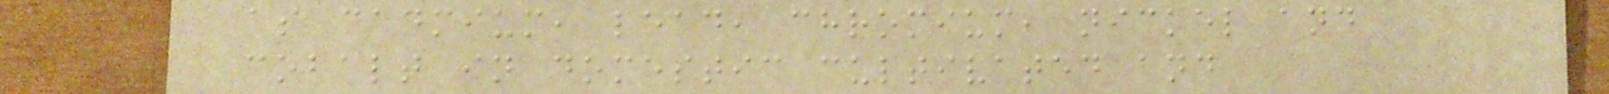as cadmium, lead, chromium, nickel and
cobalt in domestic cultivated and
